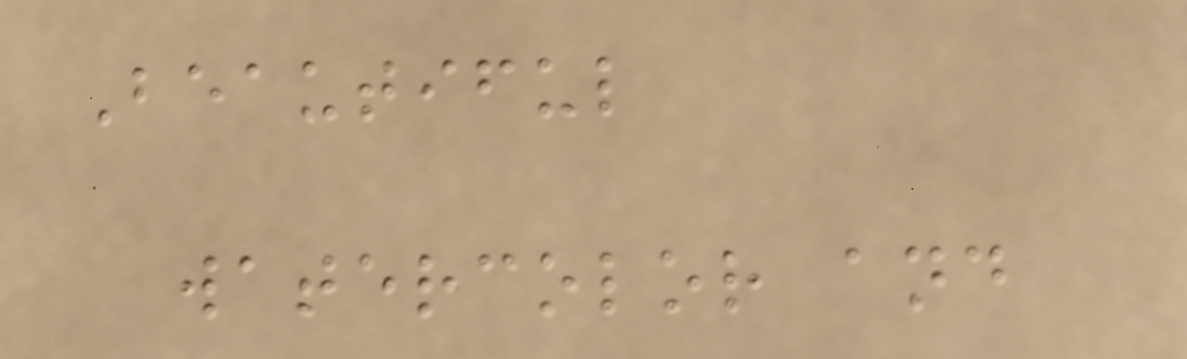Beautiful
watercolor and
